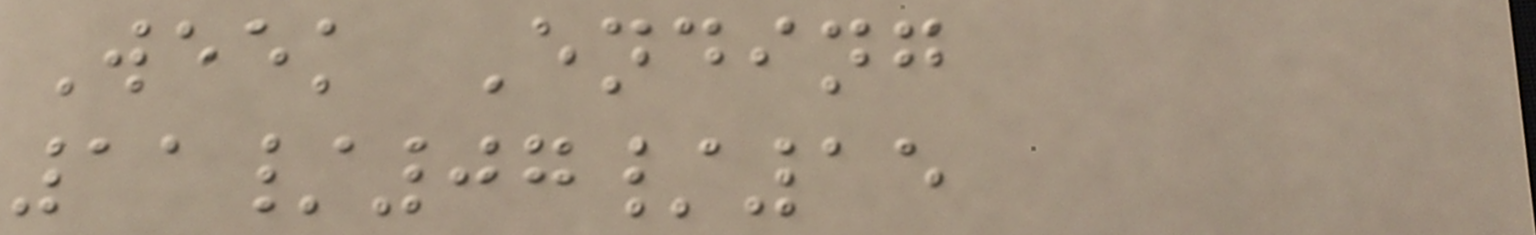Week Ending
11/07/15
